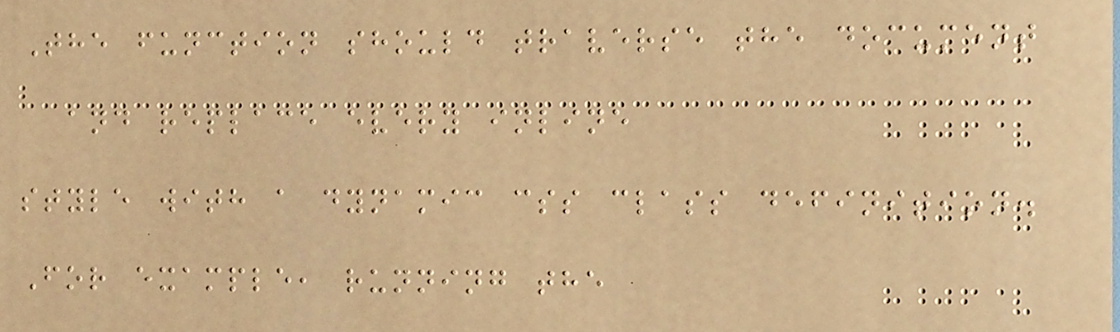The function should traverse the document
and replace every inline
style with a dynamic css class definition.
For example, running the
